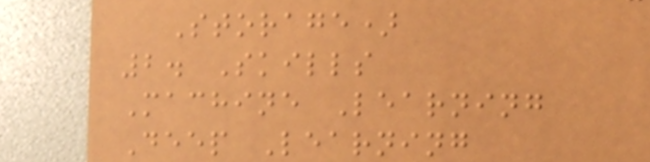Storage)
2. Skills
Machine Learning
Deep Learning
